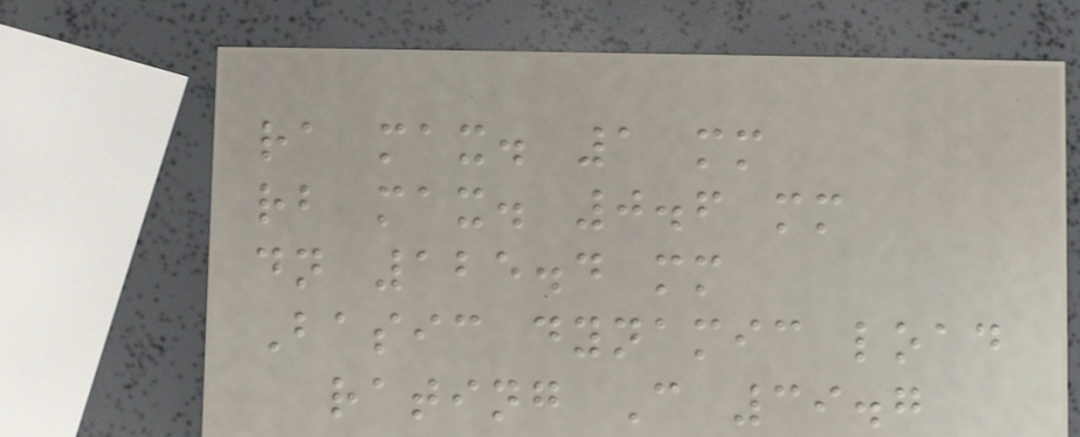ra max. 1 mm
rb max. 0.6 mm
dn 125.4 mm
Basic dynamic load
rating C 39.7
